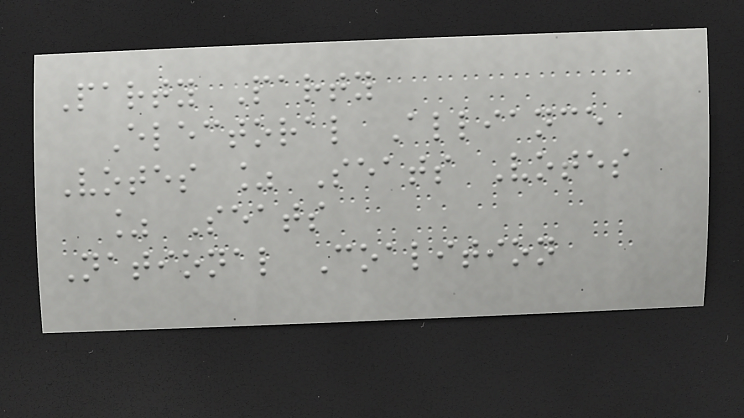Party Party
Electoral Alliance
Votes % Seats Votes
% Seats
National Coalition
